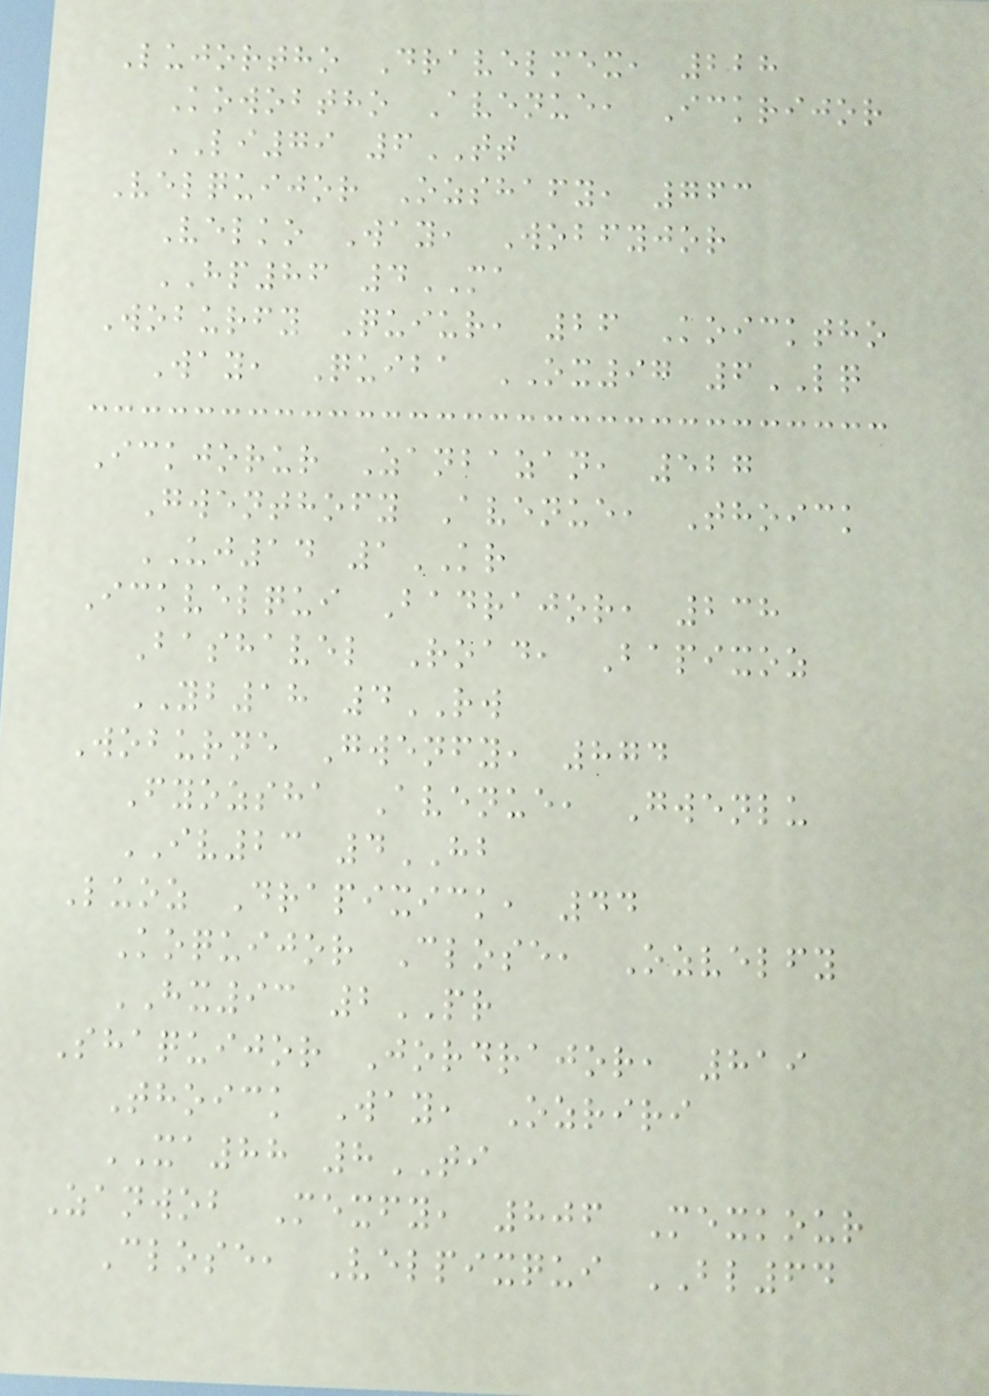Lujortho Dravelmex, 228
Kowobtho Avenue, Ickrijor
LI79 6TT
Velquijor Ozshafy, 763
Velko Way, Wobfyjor
HP86 4MA
Woburfy Quiur, 26 Koicktho
Way, Quiba OX97 6LQ
Ickjorur Zanbazan, 527
Gwenthofy Avenue, Thoick
UJ14 1KR
Ickvelqui Badrajor, 238
Bashavel Road, Bapixoz
YB18 4RW
Woburne Gwenfy, 874
Fyozsha Avenue, Gwenlu
IV23 4HB
Luoz Drapixick, 44
Koquijor Close, Ozvelfy
HX93 2PR
Shaquijor Jordrajor, 819
Thoick Way, Ozriri
XA88 8TI
Zanwob Mexfy, 806 Mexkour
Close, Velpixqui BL64
